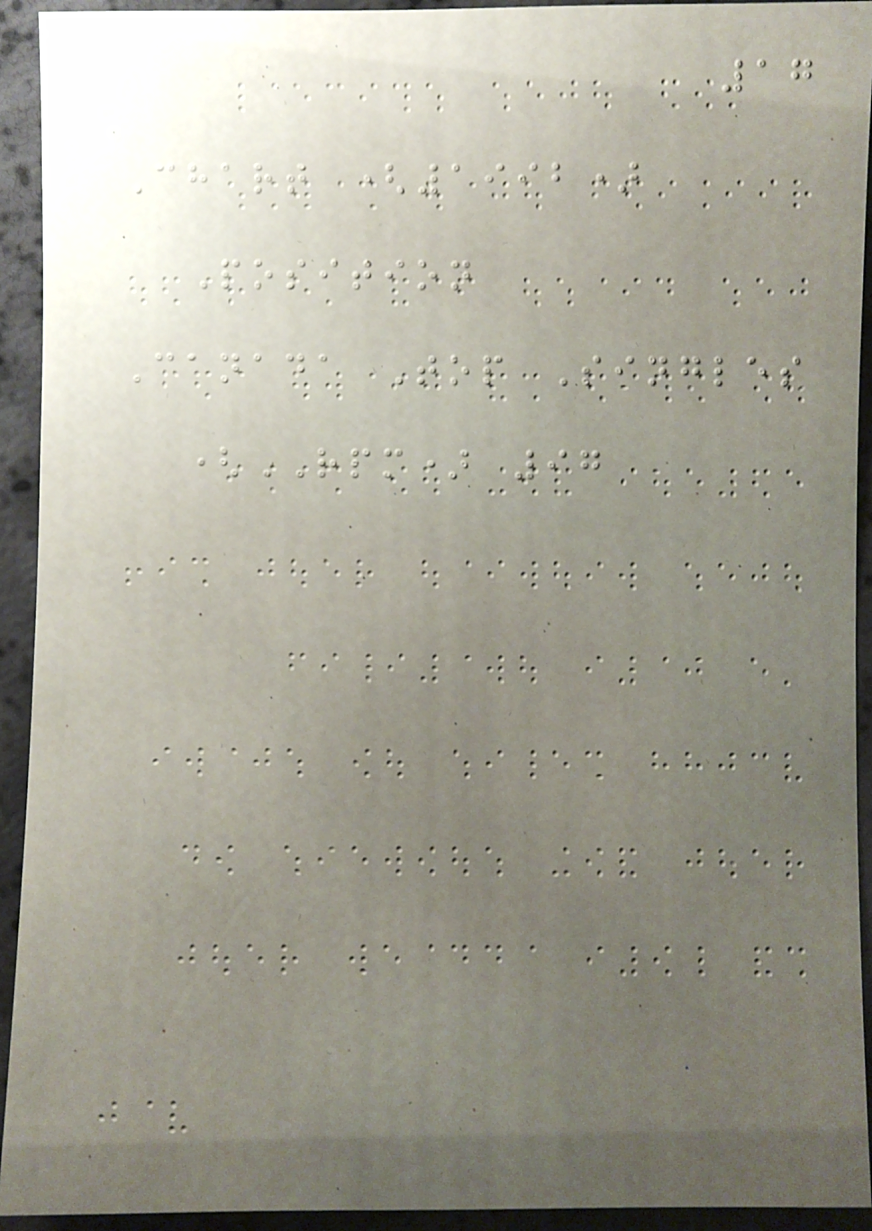17
Chart (1992)
Position
Canada Top Singles
(RPM) 97
